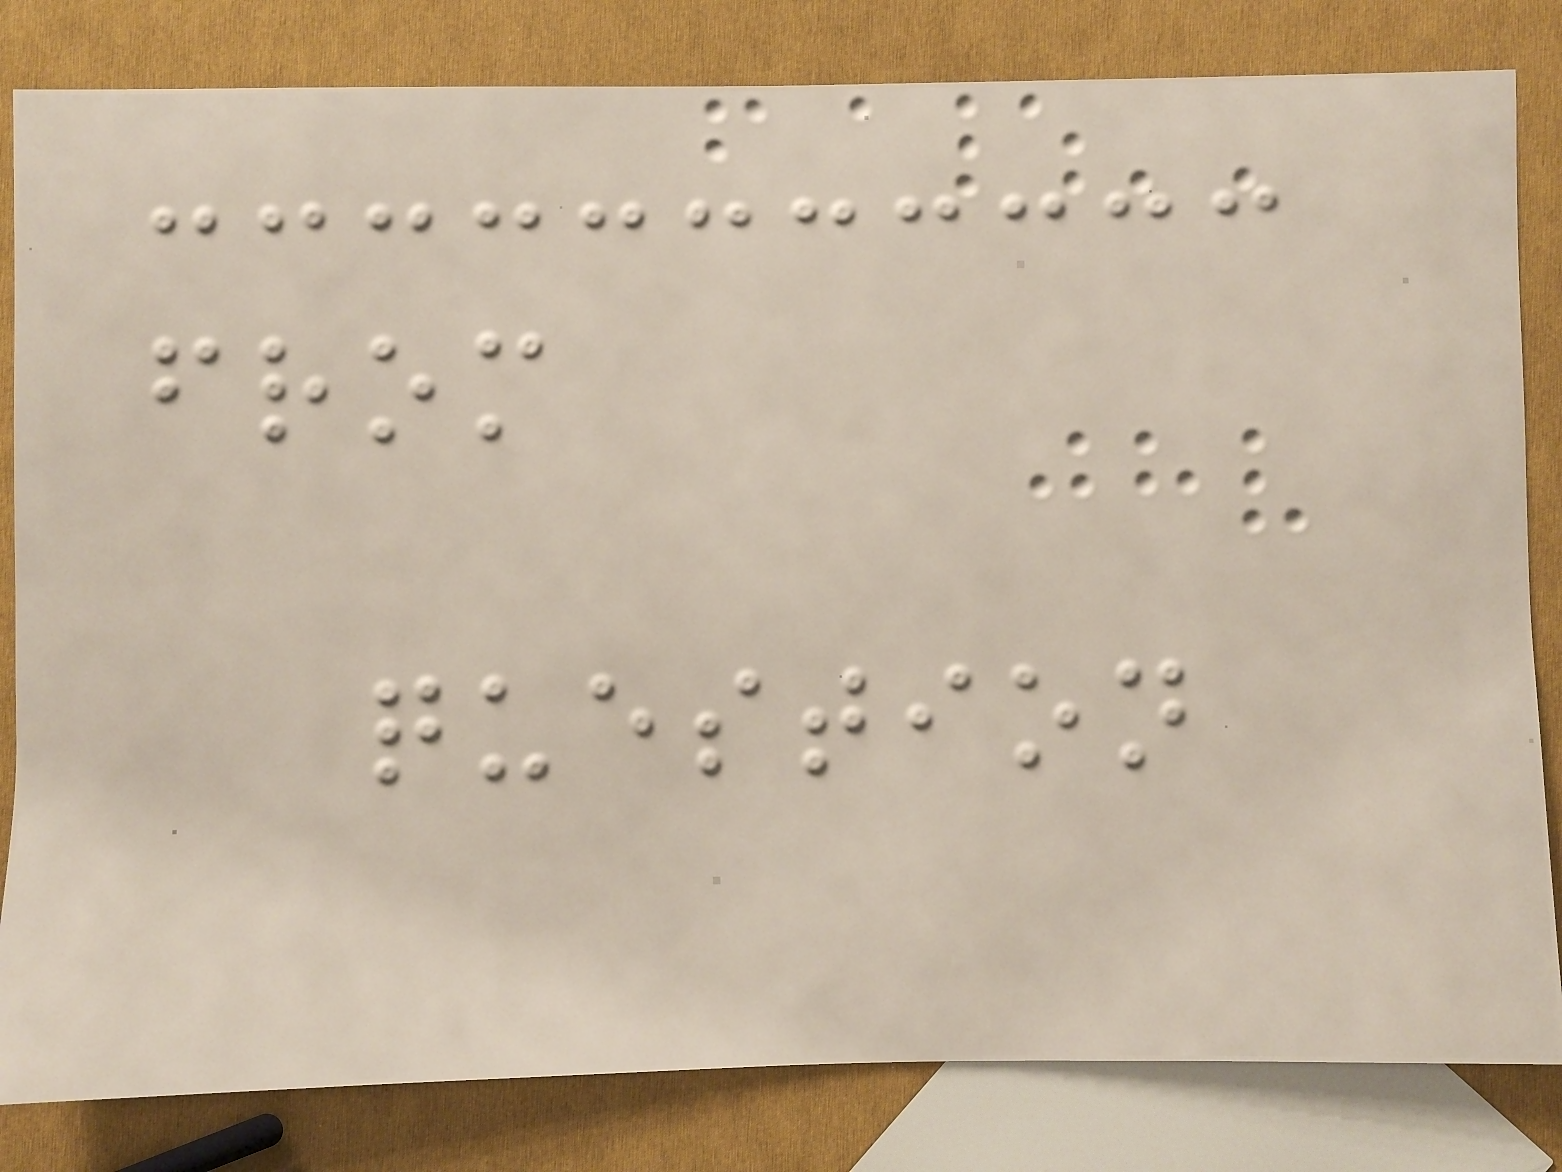from
question
